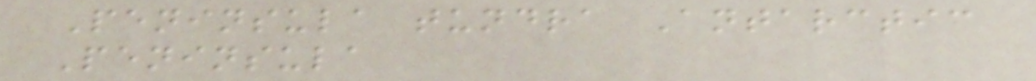Peninsula tundra Antarctic
Peninsula
